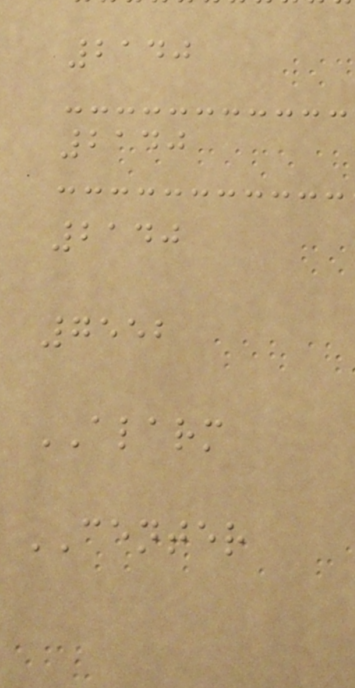2140
2140
2140
7552
ALARM
CENTER
